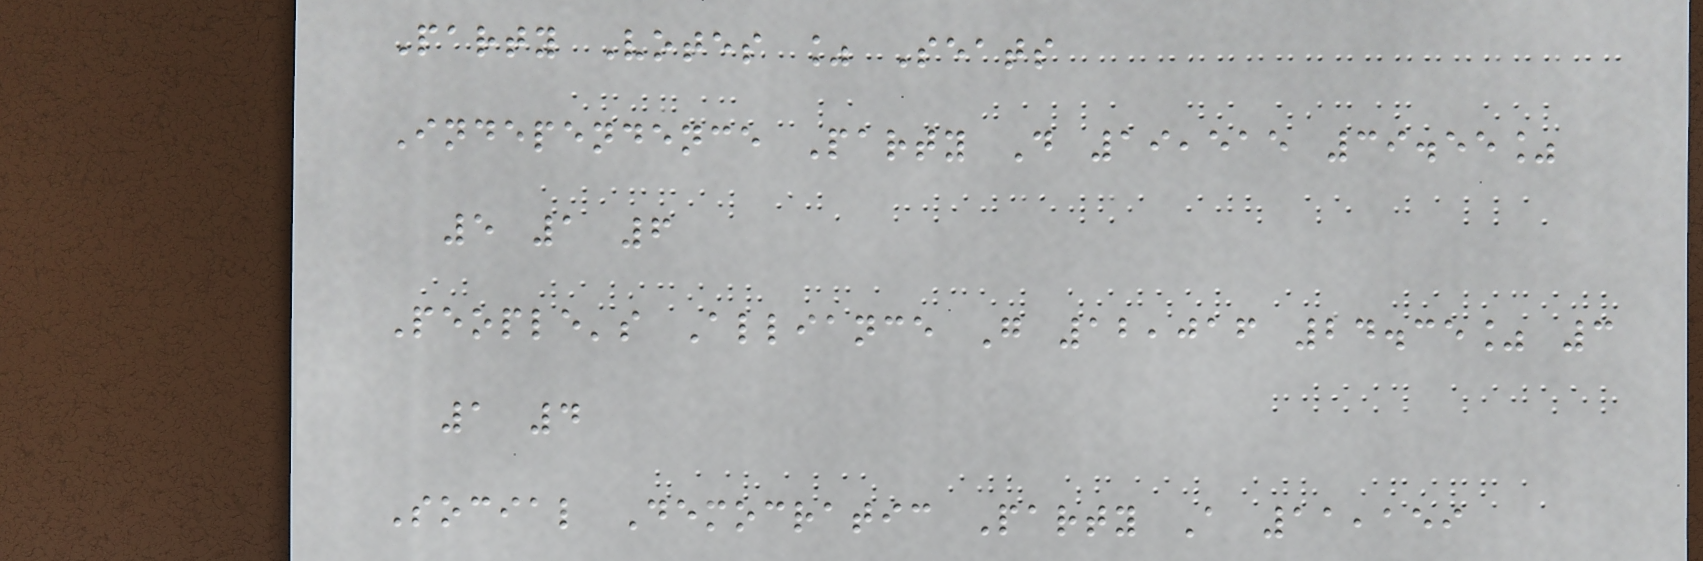Party Votes % Seats
Independence Party D 19,515 39.55%
5 1 6
People's Alliance G 12,016 24.35% 3
1 4
Social Democratic Party A 11,159
